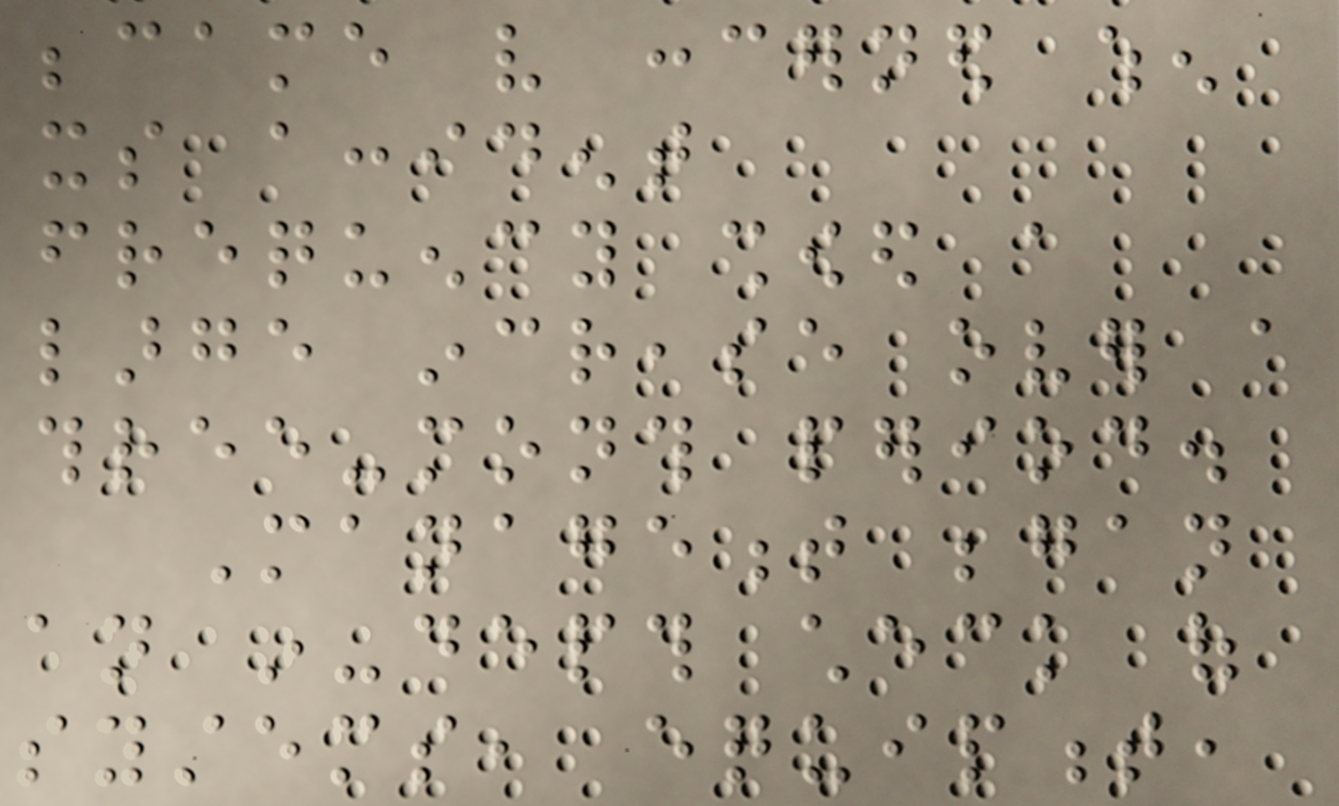became very concerned when
its accident
frequency showed a
large increase over a
three-month period.
Management began
an in-depth check of
systems, equipment,
